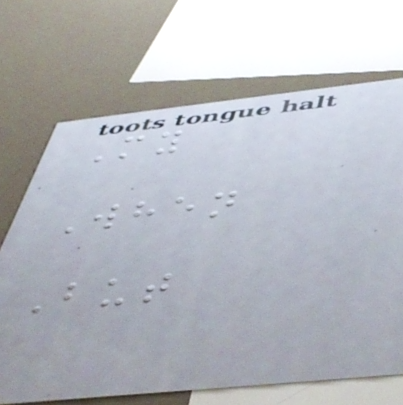My
When
But
